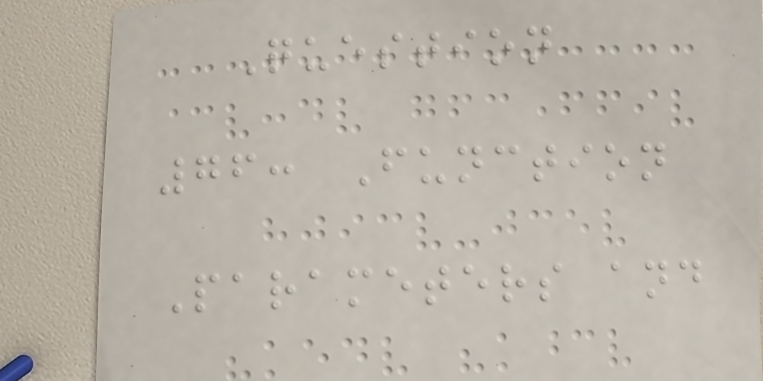Question
76: Function
Parameters and
